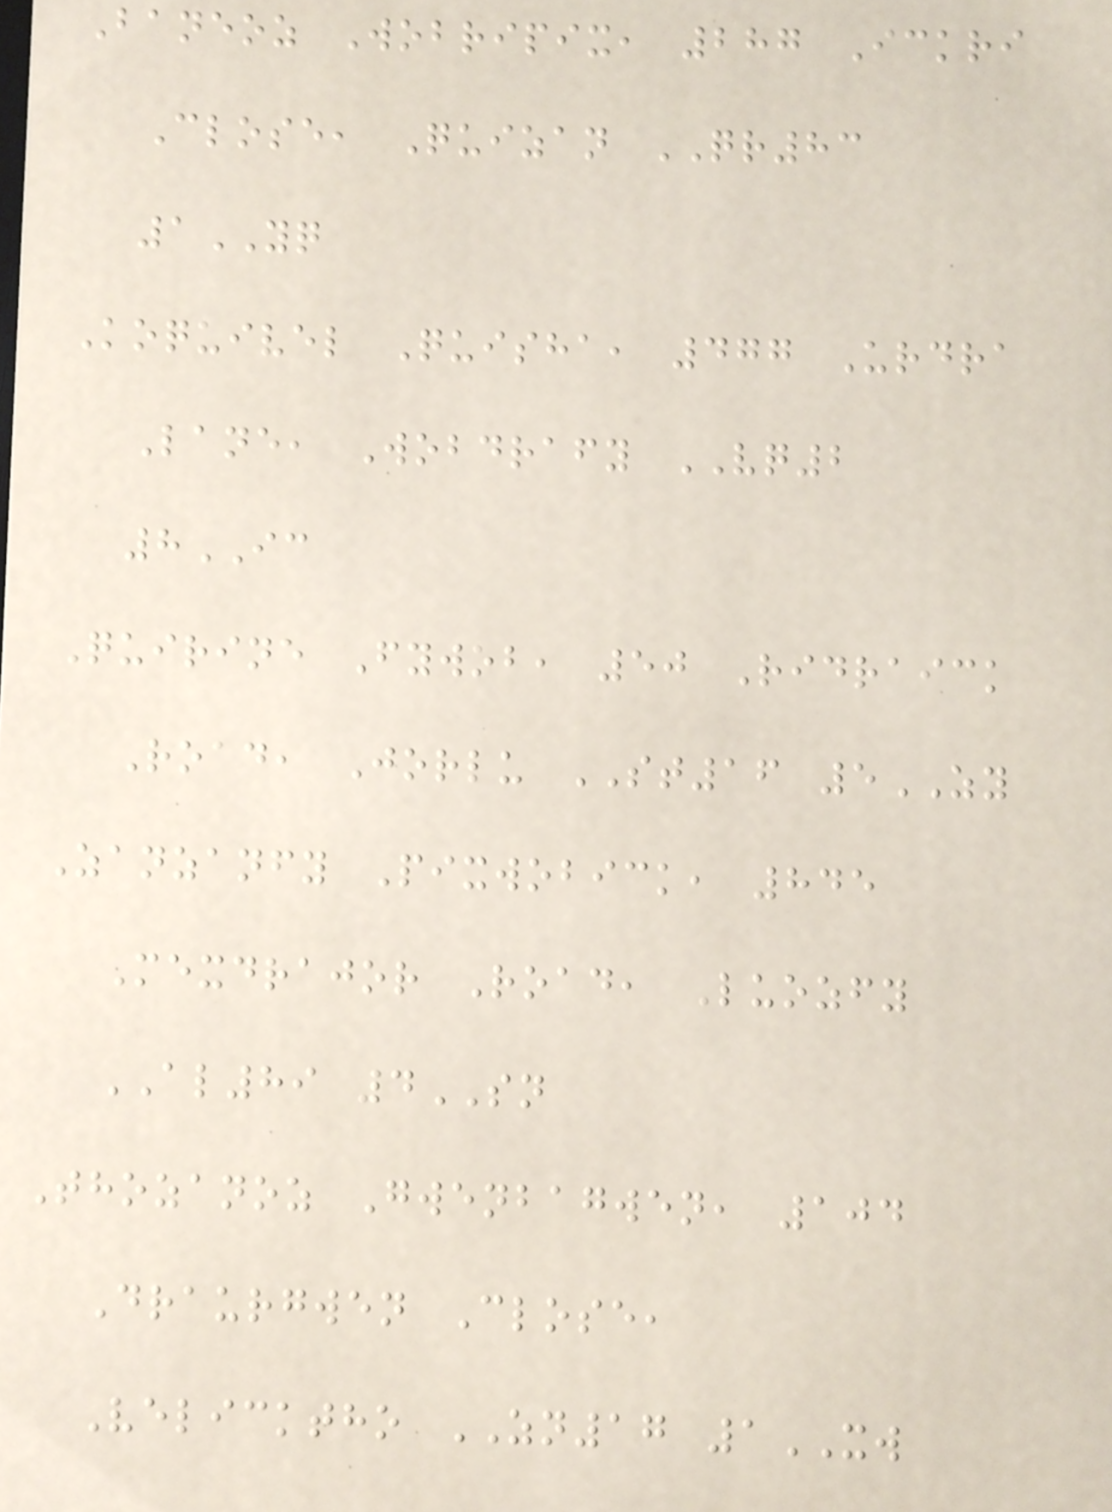Baneoz Wobripix, 287 Ickri
Close, Quizan QR83
1YQ
Koquivel Quisha, 477 Urdra
Lane, Wobdrafy VQ2
8IC
Quirine Fywob, 50 Ridraick
Road, Jorlu ST16 5ZY
Zanzanfy Pixwobick, 845
Mexdrajor Road, Luozfy
AL89 4SN
Thozanoz Gwenbagwen, 104
Draurgwen Close,
Velicktho ZN17 1XW
